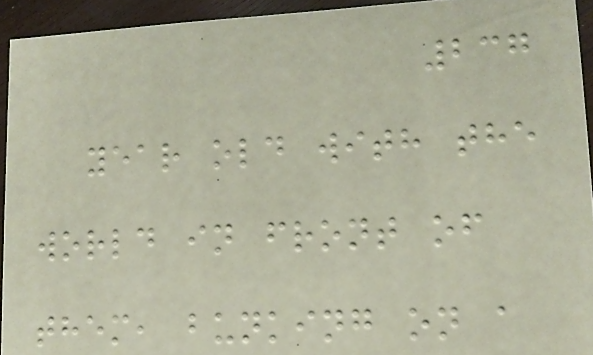237
year old with the
world in front of
them, bunking on a
